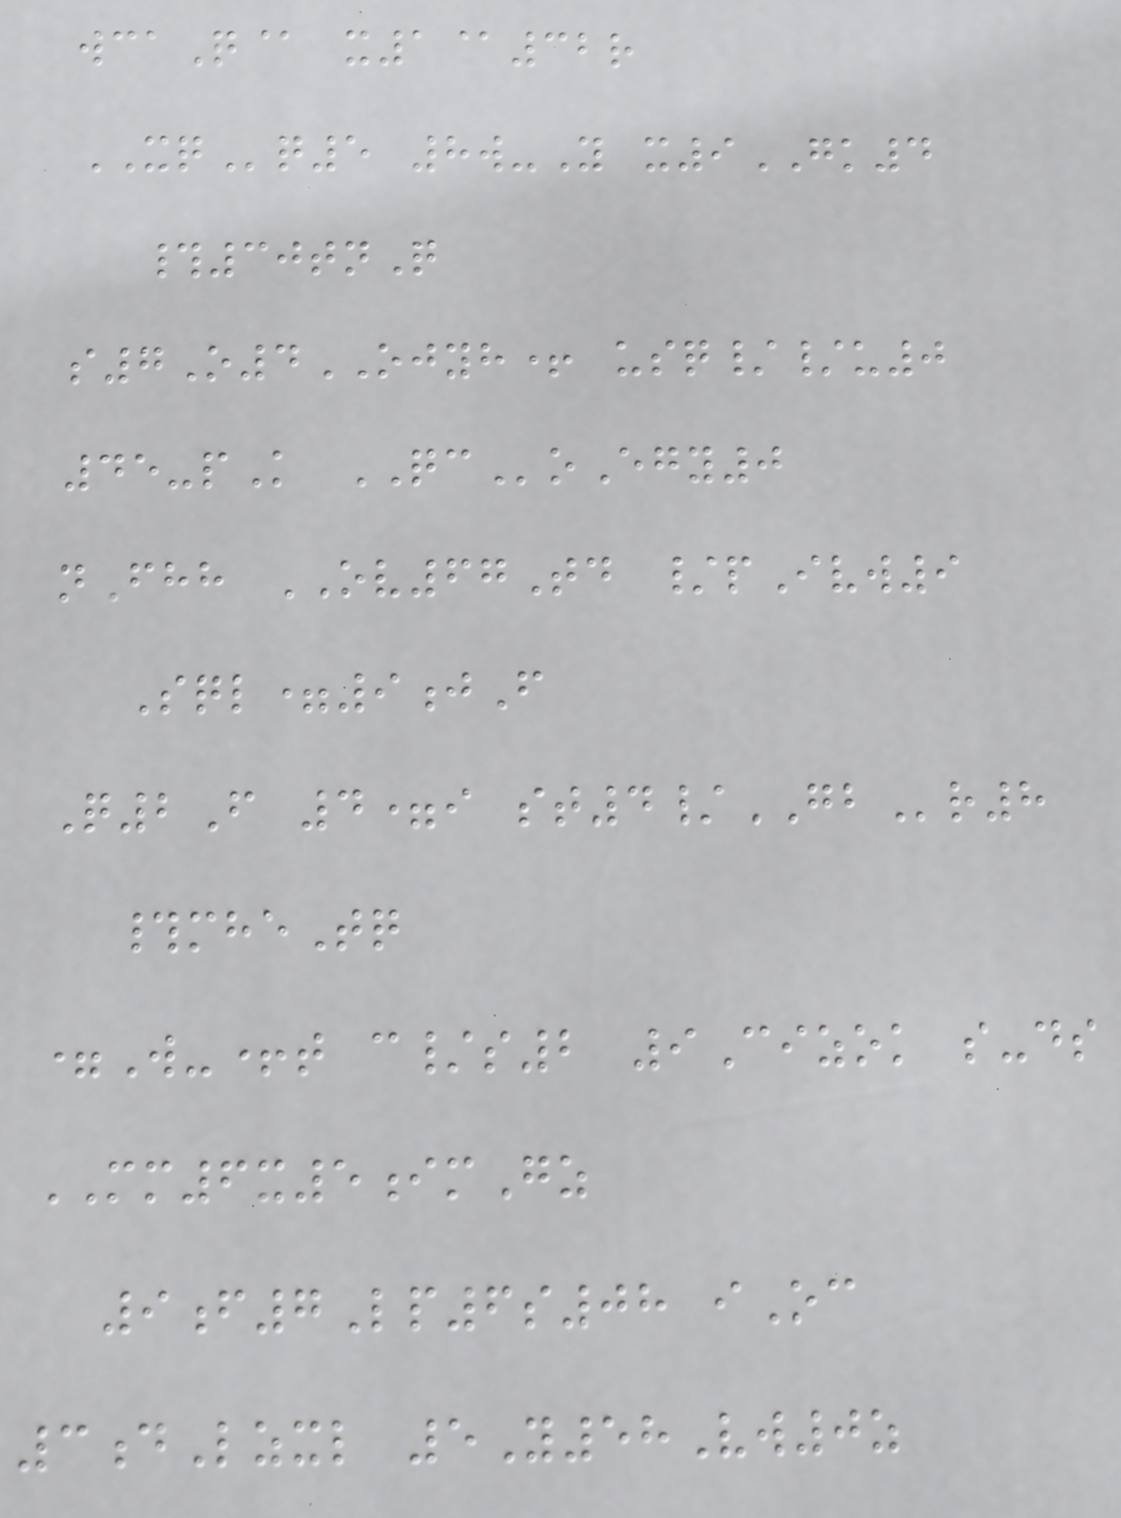wcaQ@ x1@32r
XQq5 8w-Y x9GK4
#30tnQ
s7O4OJYH+ usq//u0
45-pK QCoEgy0
nFhh OV67Td /pIvw9
Sql=9jF
Q2F 4=i st4/GBr8
#mheTq
=W-+t c/s2 9Cizok s-ds
MM6x5imGz
9f7Lp6s08 iOc
3dLzxl 5Y58Vw0z
